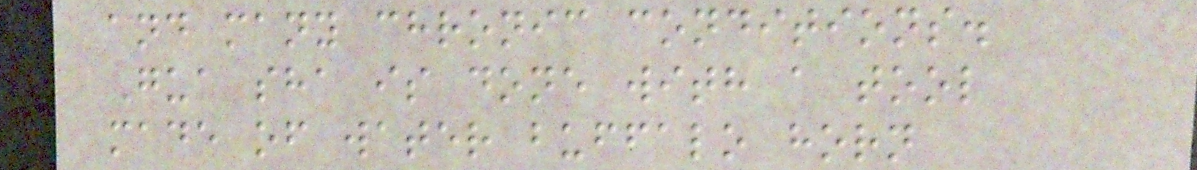and many chronic conditions.
Gua sha is done with a tool
made of water buffalo horn
